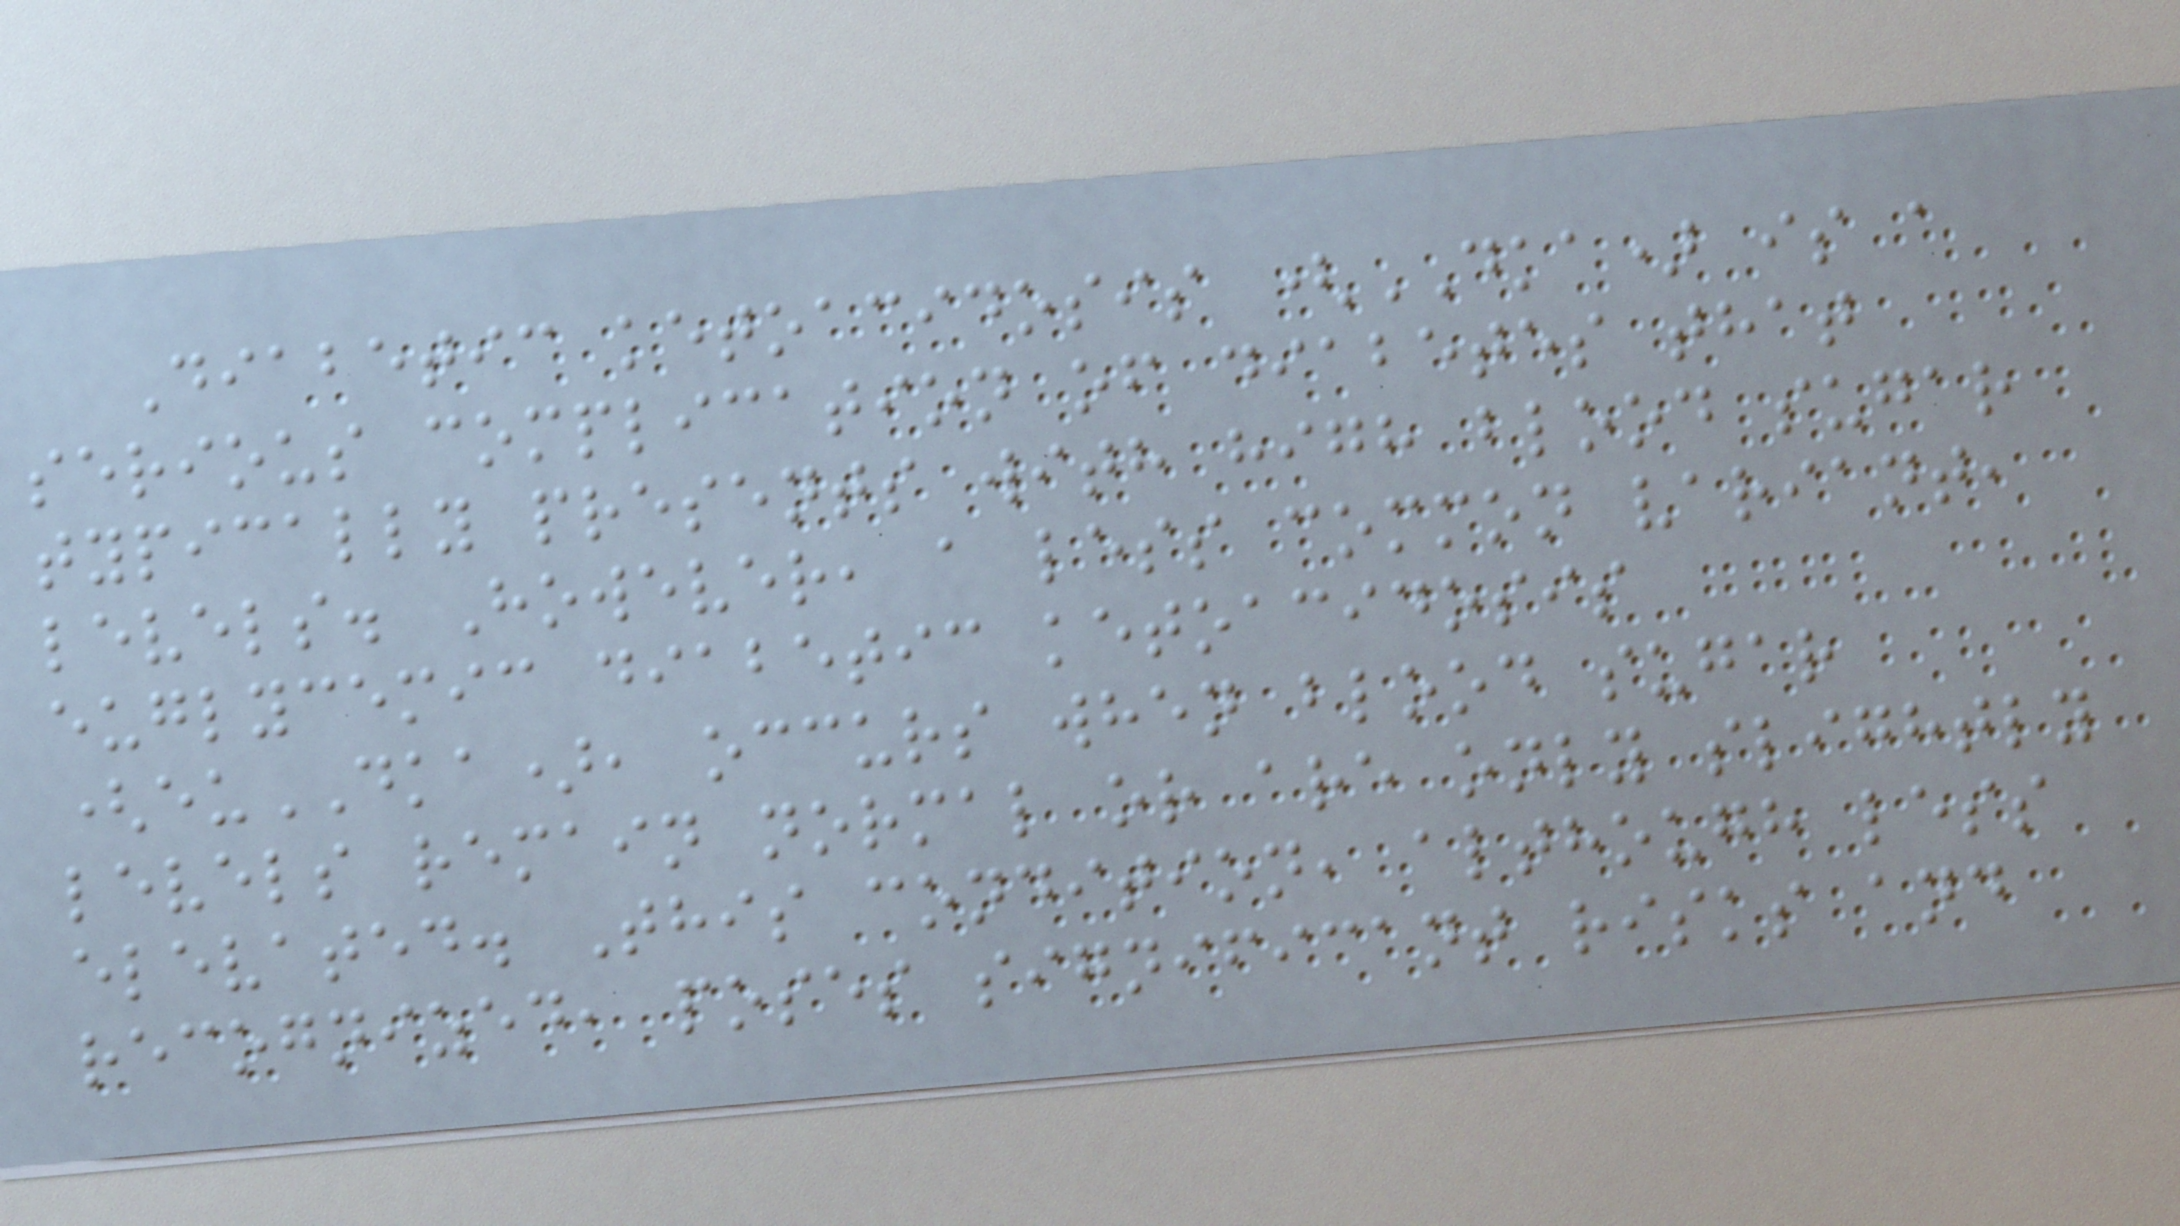Diabetic ketoacidosis (DKA) is a
serious complication of diabetes that
typically presents with high blood sugar
levels. However, a less common variant,
euglycemic diabetic ketoacidosis
(euDKA), occurs when blood sugar
levels remain normal or are only slightly
elevated. This condition, although less
recognized, poses significant risks and
